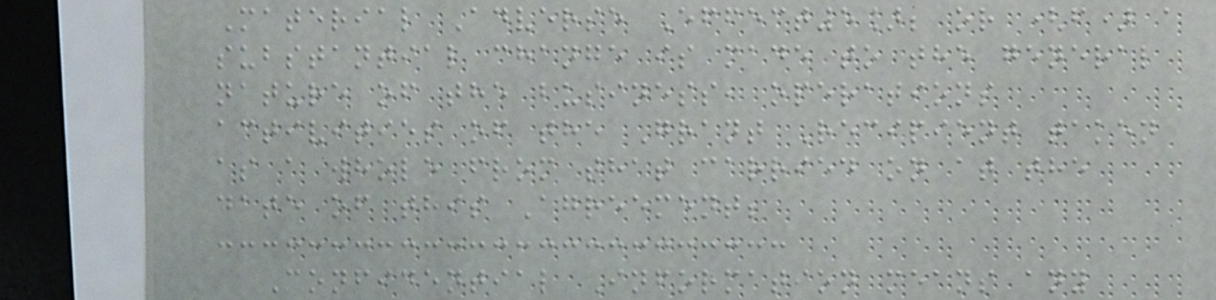Material Adverse Effect5]; or (f) a
substantial change is made to the general
nature of the business, operations
activities of the Grant Recipient taken
as a whole from that carried on at the
date of this Agreement;
Confidential Information means any
